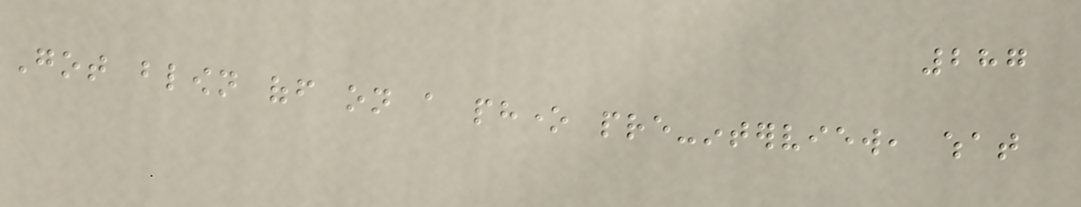287
Got blown off on a phone pre-interview, what
